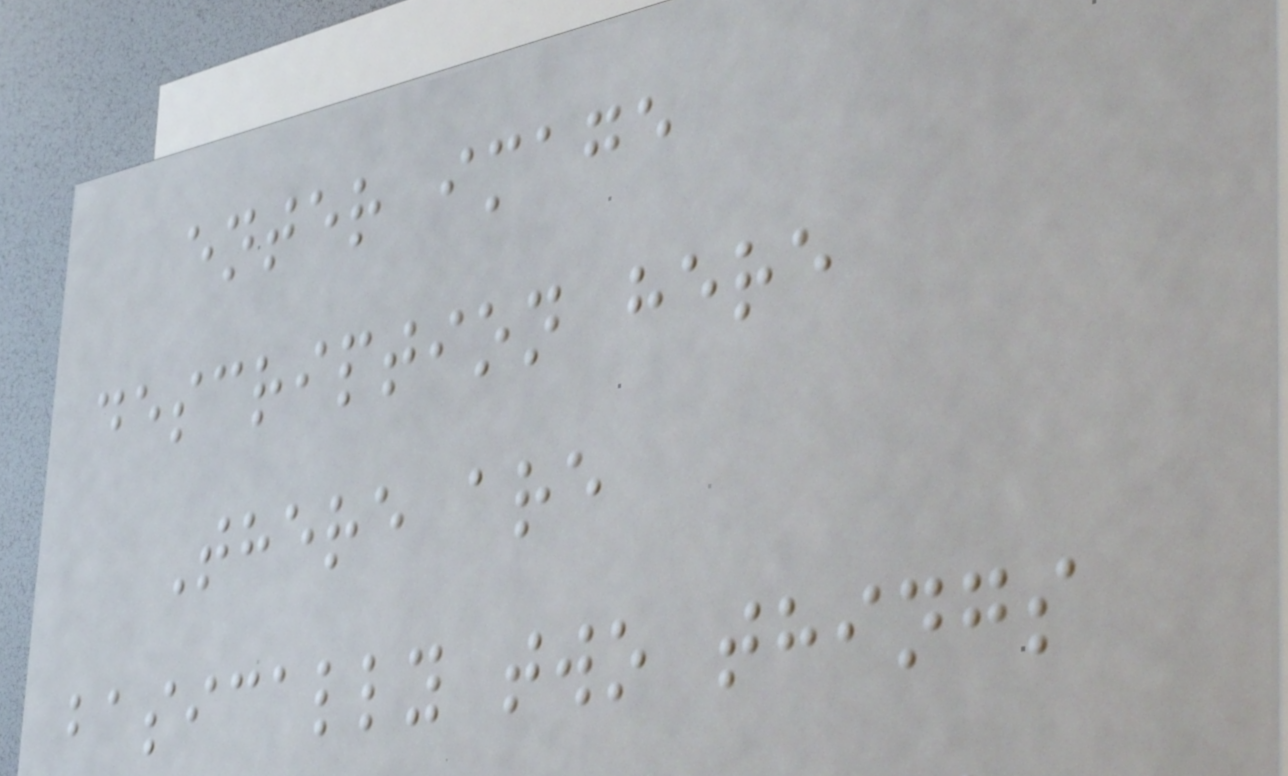enter image
description here
There are
basically two things
